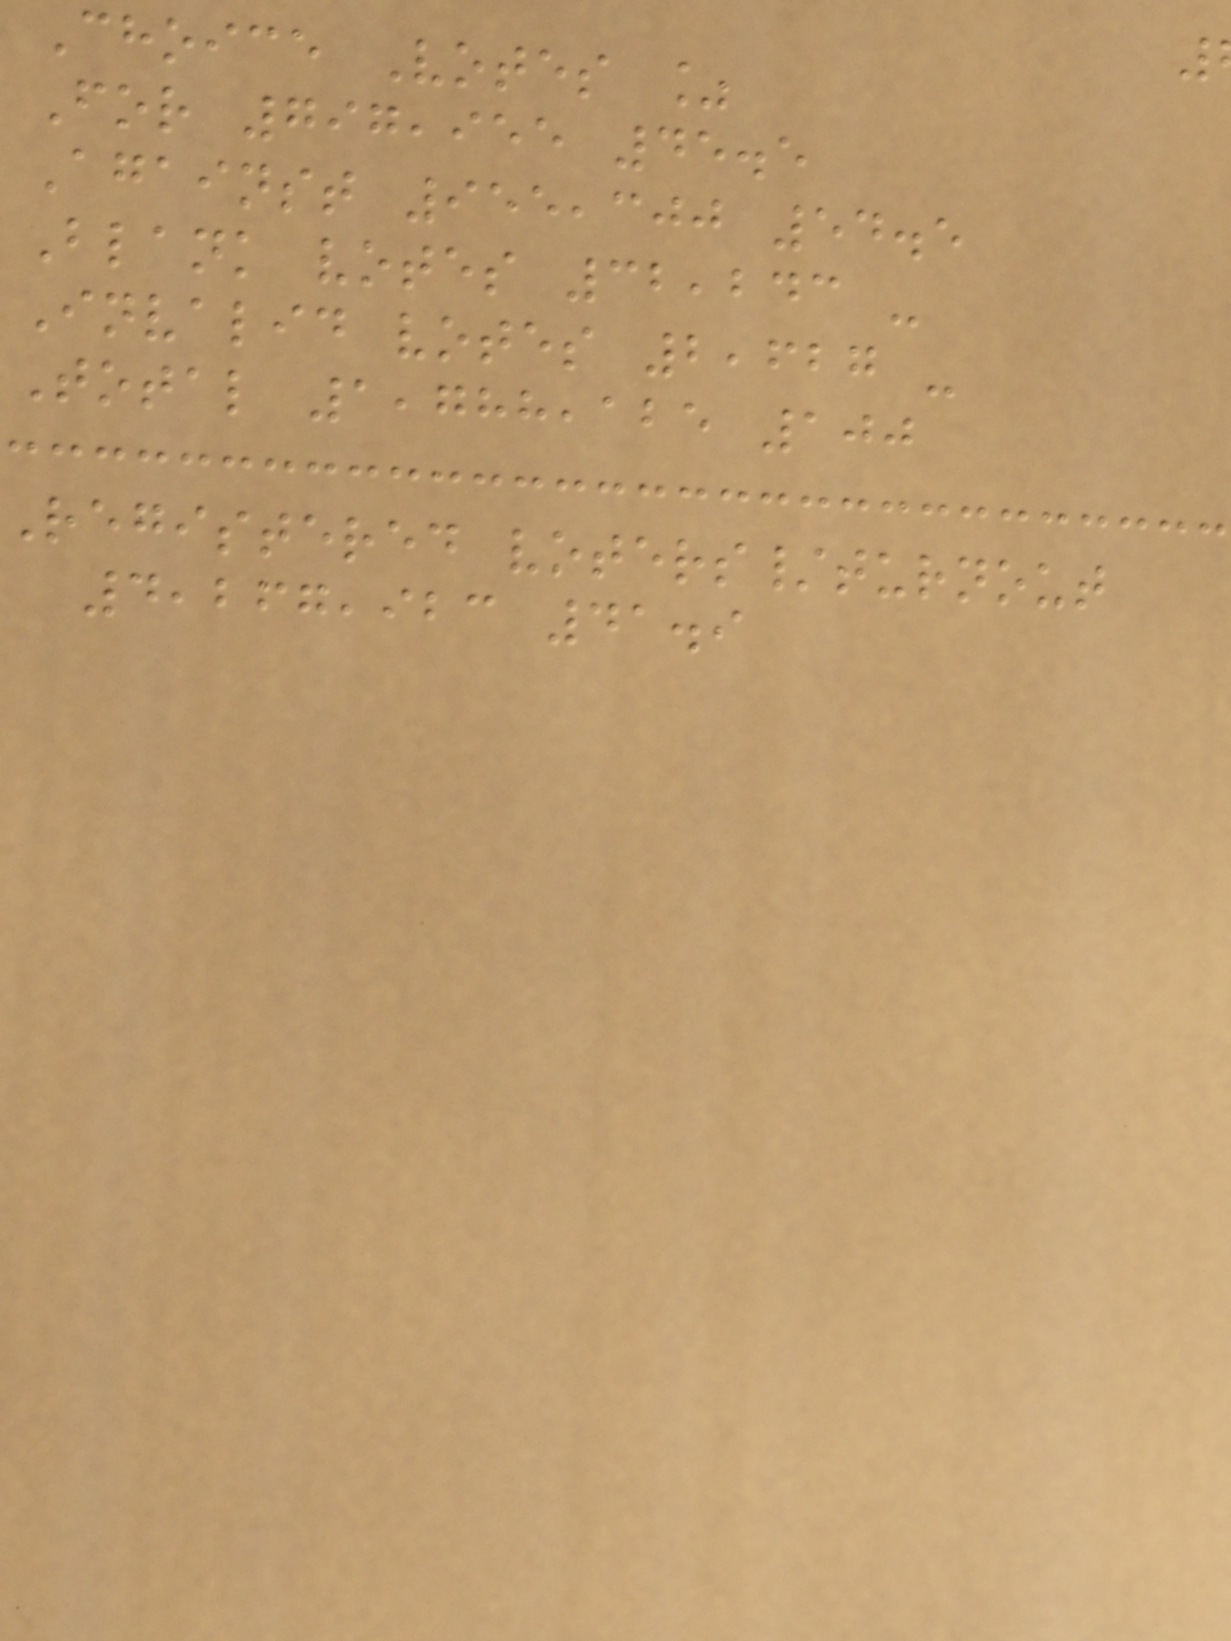Choice Votes %
For 797,955 45.5
Against 955,300 54.5
Blank votes 32,243 -
Invalid votes 2,627 -
Total 1,788,125 100
Registered voters/turnout
4,267,923 41.9
